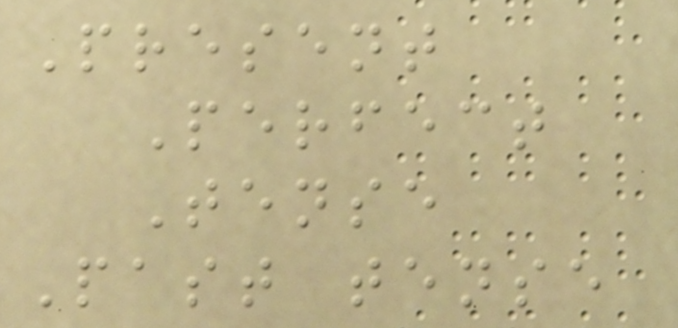Present
Perfect
Tense
Past tense
